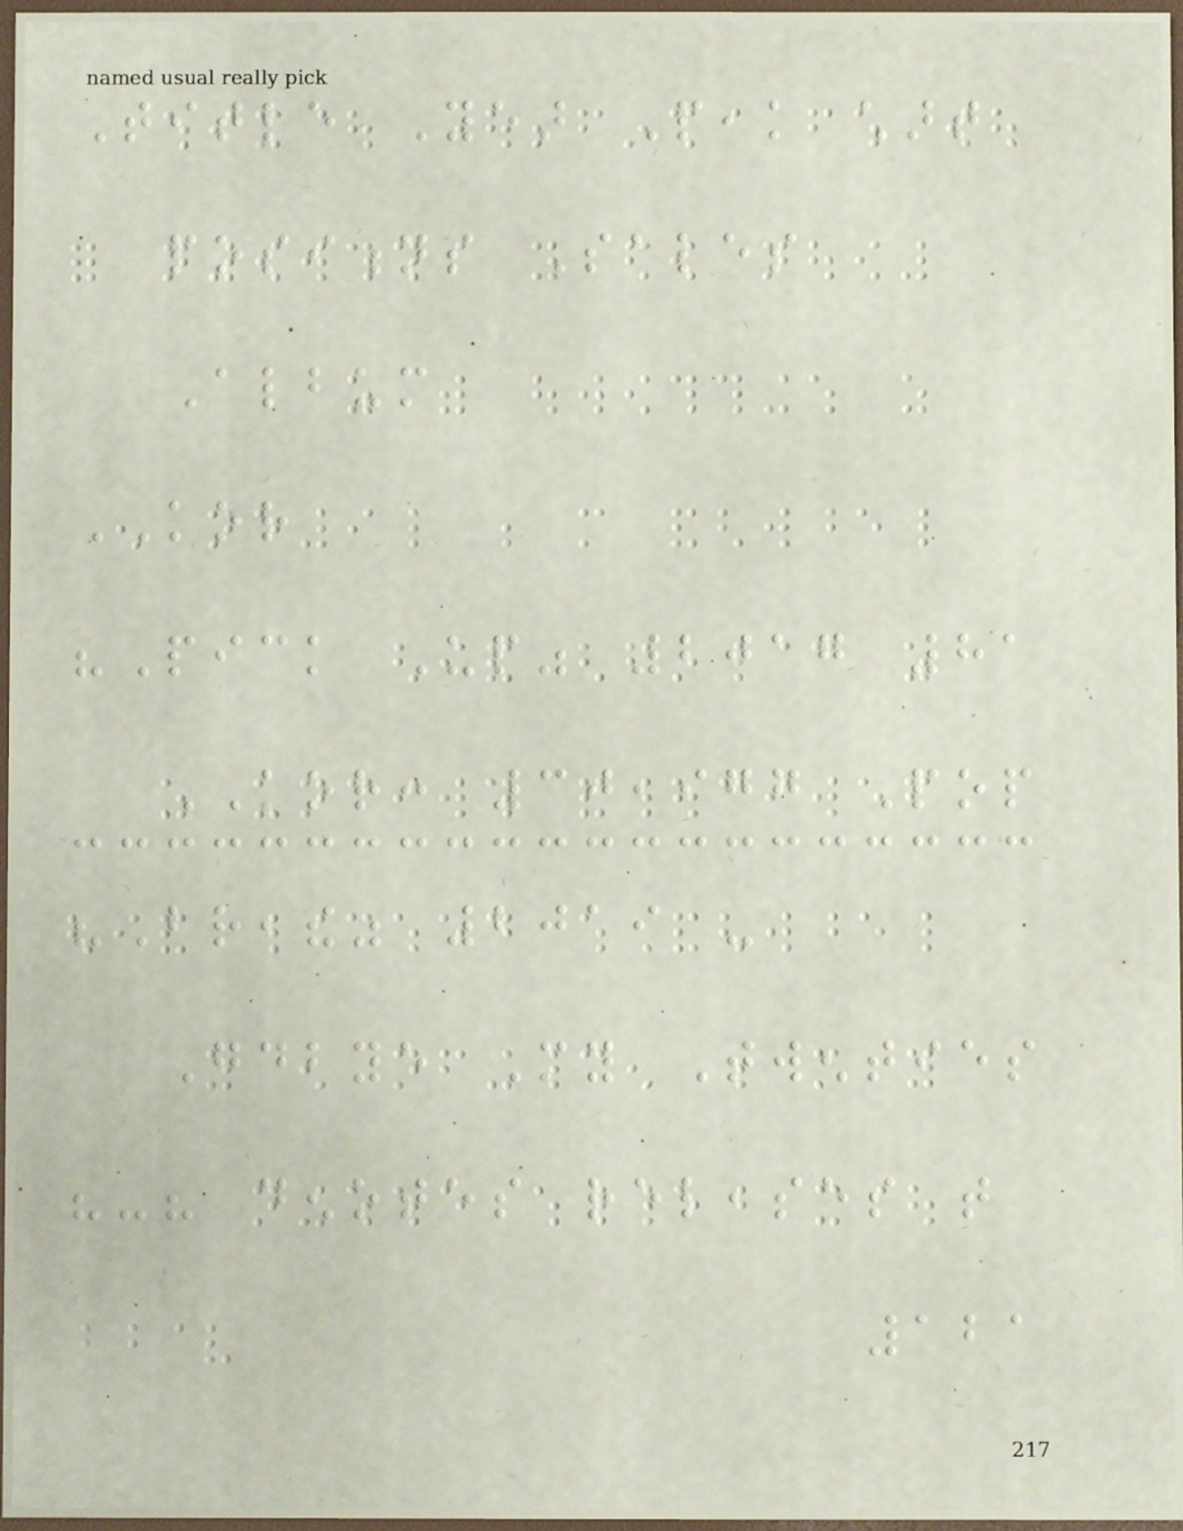Title Year Peak chart
positions Sales
Album
KOR
"Pick Up" 2017 81
KOR: 30,977 Pop
"Breathe" 2019 -
Goodbye My Twenties
"-" denotes releases that
121
